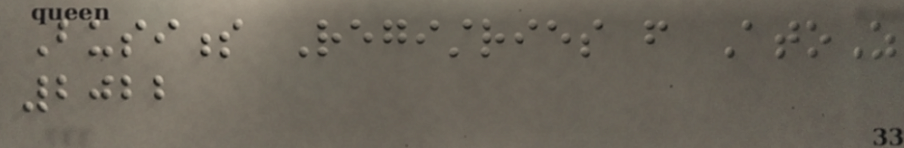Business Registries from AtoZ
2022
